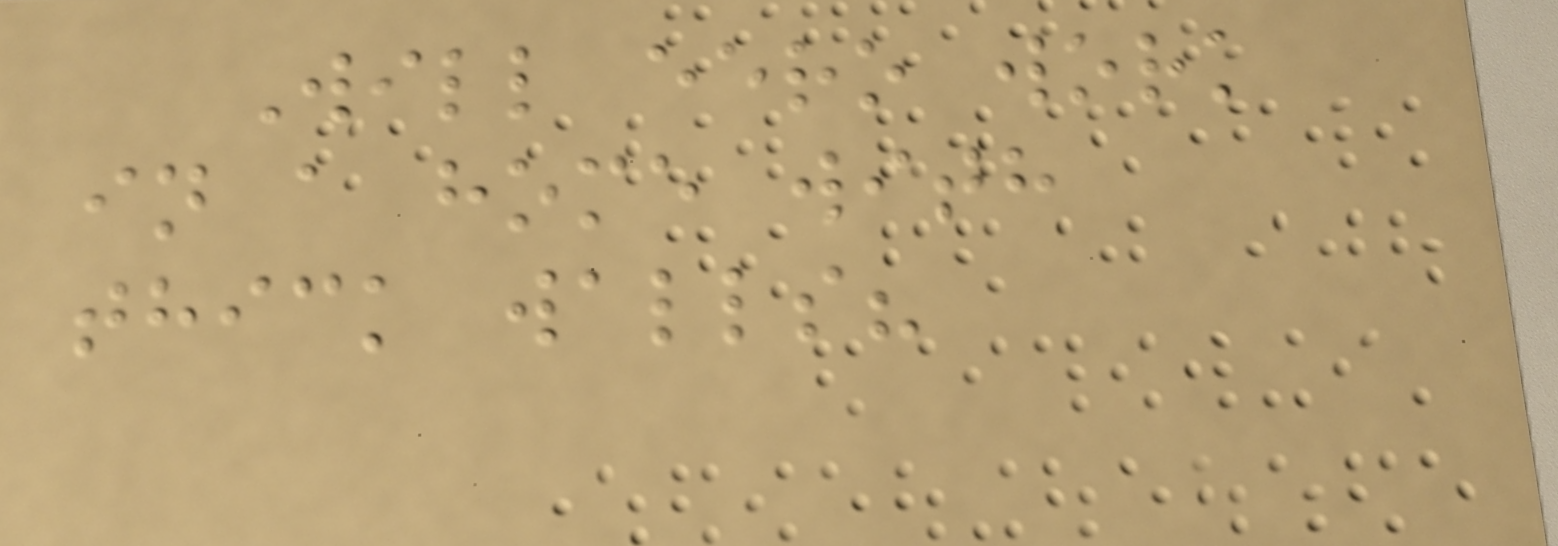Will eero work
in a home with
thick walls?
